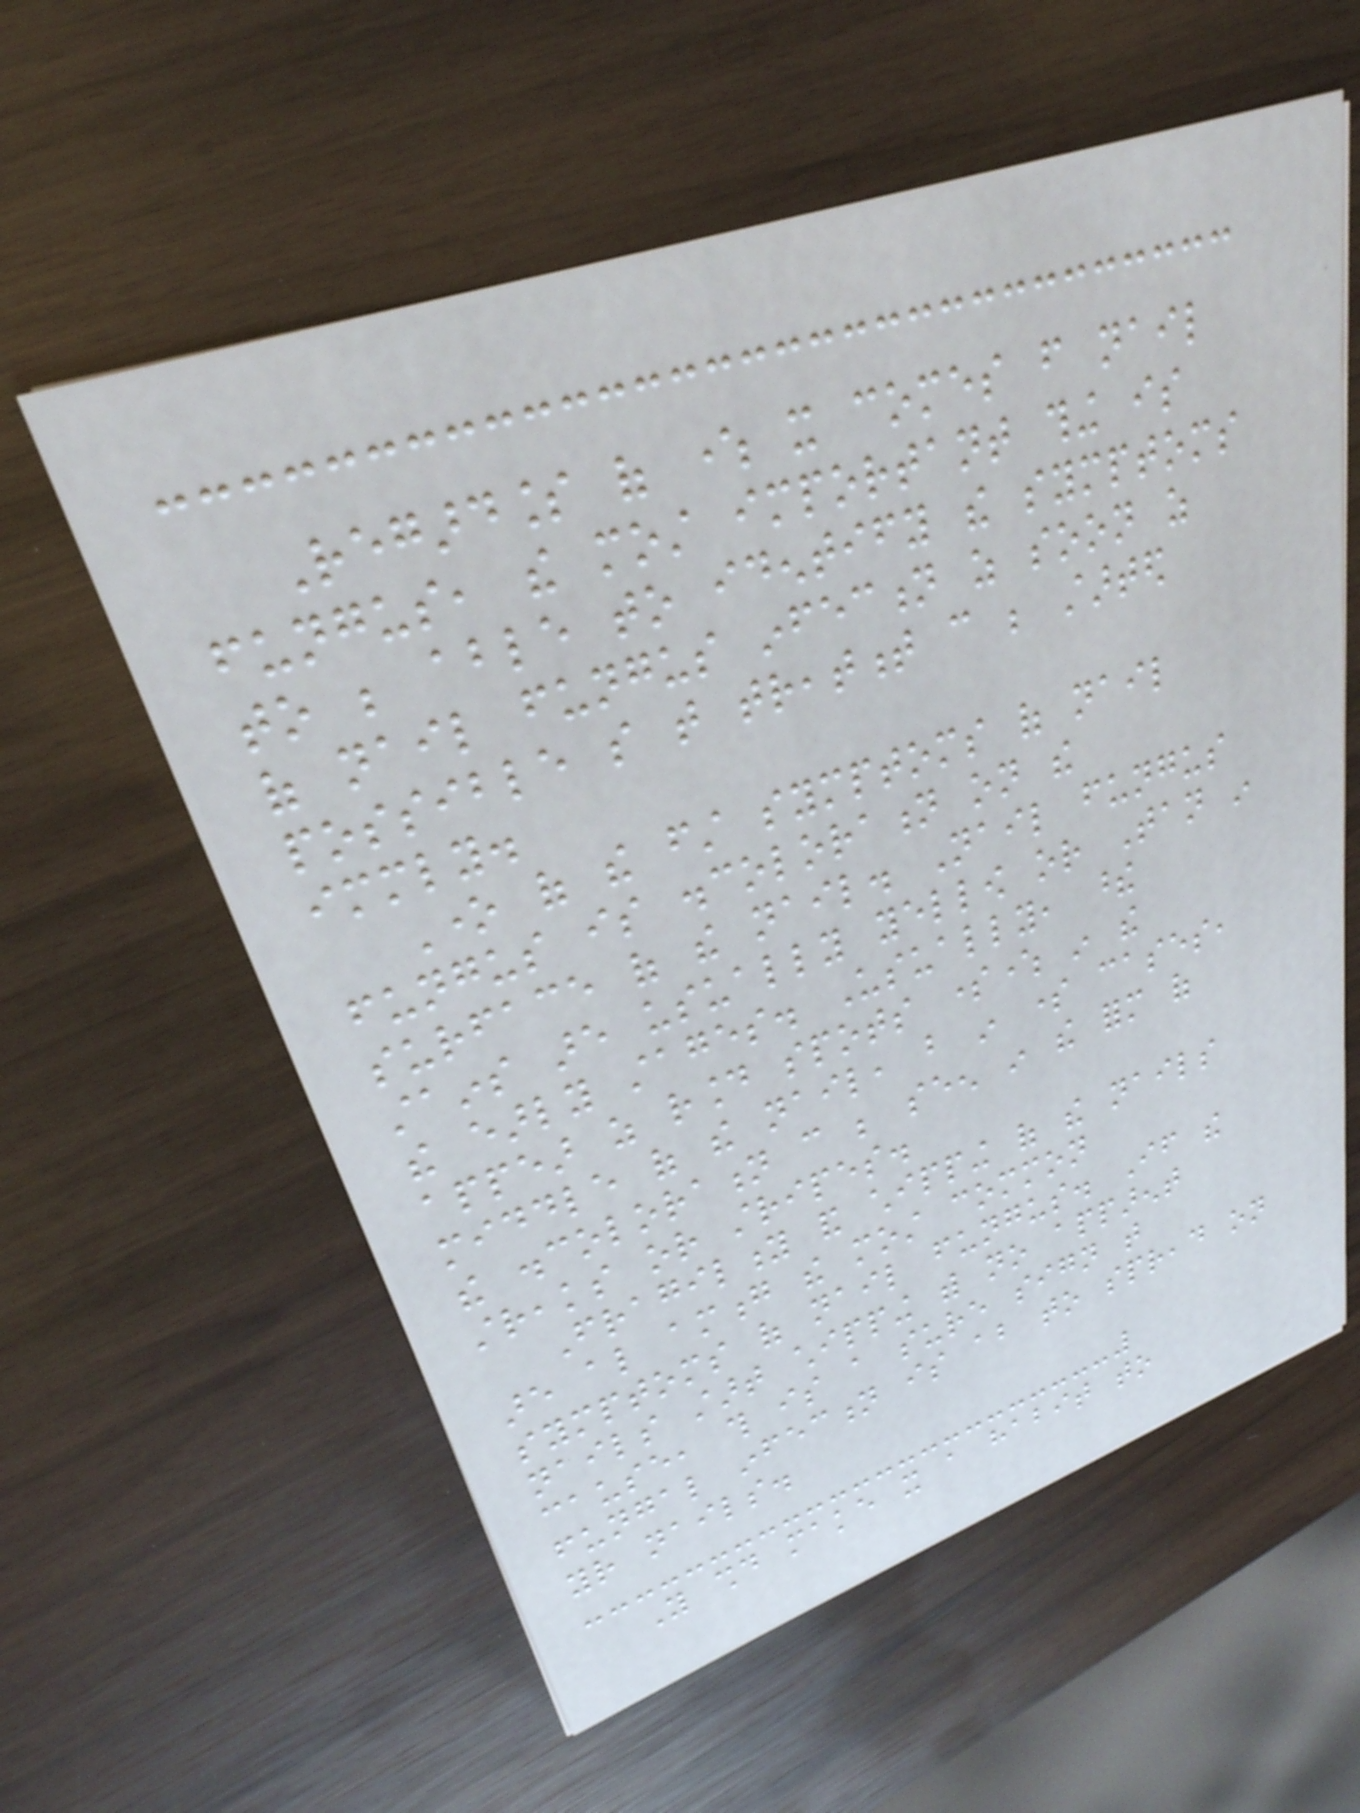Regardless of where it comes from nail
fungus, the most important thing is
to be able to identify the symptoms
of nail fungus infection as soon as
possible so that treatment can be started
immediately.
One of the first symptoms of nail
fungus is discoloration on the
surface of the nail. Nail fungus
stains are usually yellow or Tan in
the early stages. Usually, these
appear as round spots somewhere in the
middle of the nail, but in some cases,
the discoloration can be seen in the form of
streaks or stripes.
Fragility and chipping of the nails
are also among the most common
symptoms of nail fungus. If the
nails start chipping with no apparent
cause, this is a sure sign that
fungal infection is about to spread on
your nails.
You should make it a habit to
